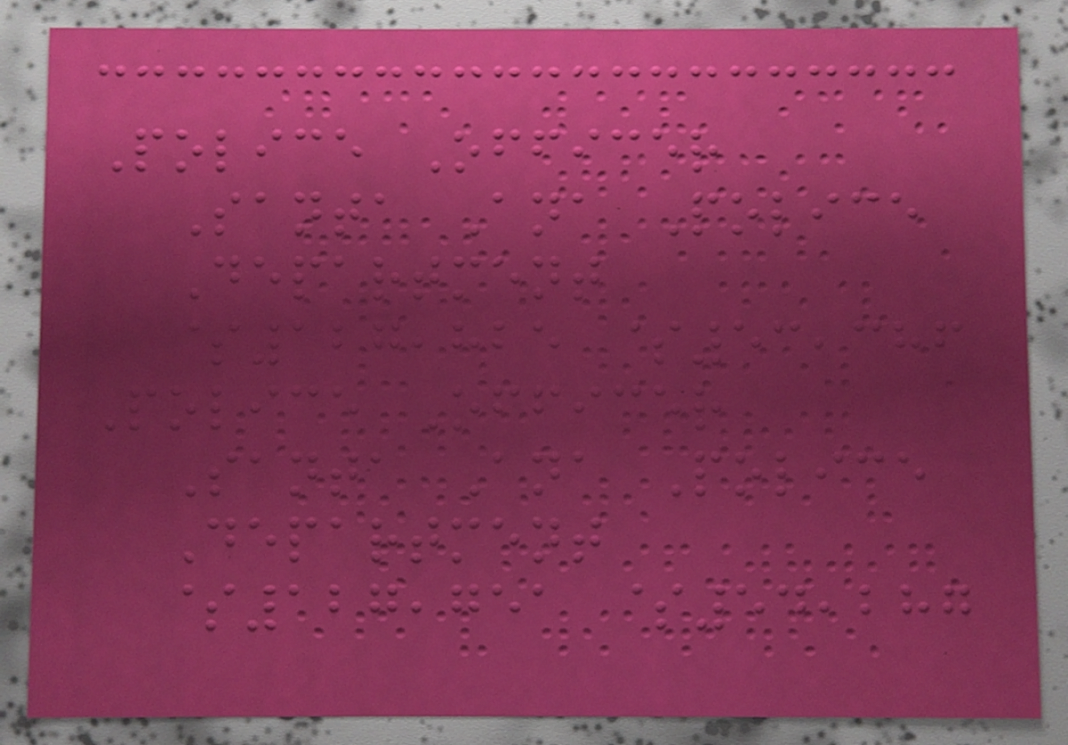Police Officer
Santa Ana Police
Department
$127,825 $53,386
Police Officer
Santa Ana Police
Department
$127,751 $54,287
